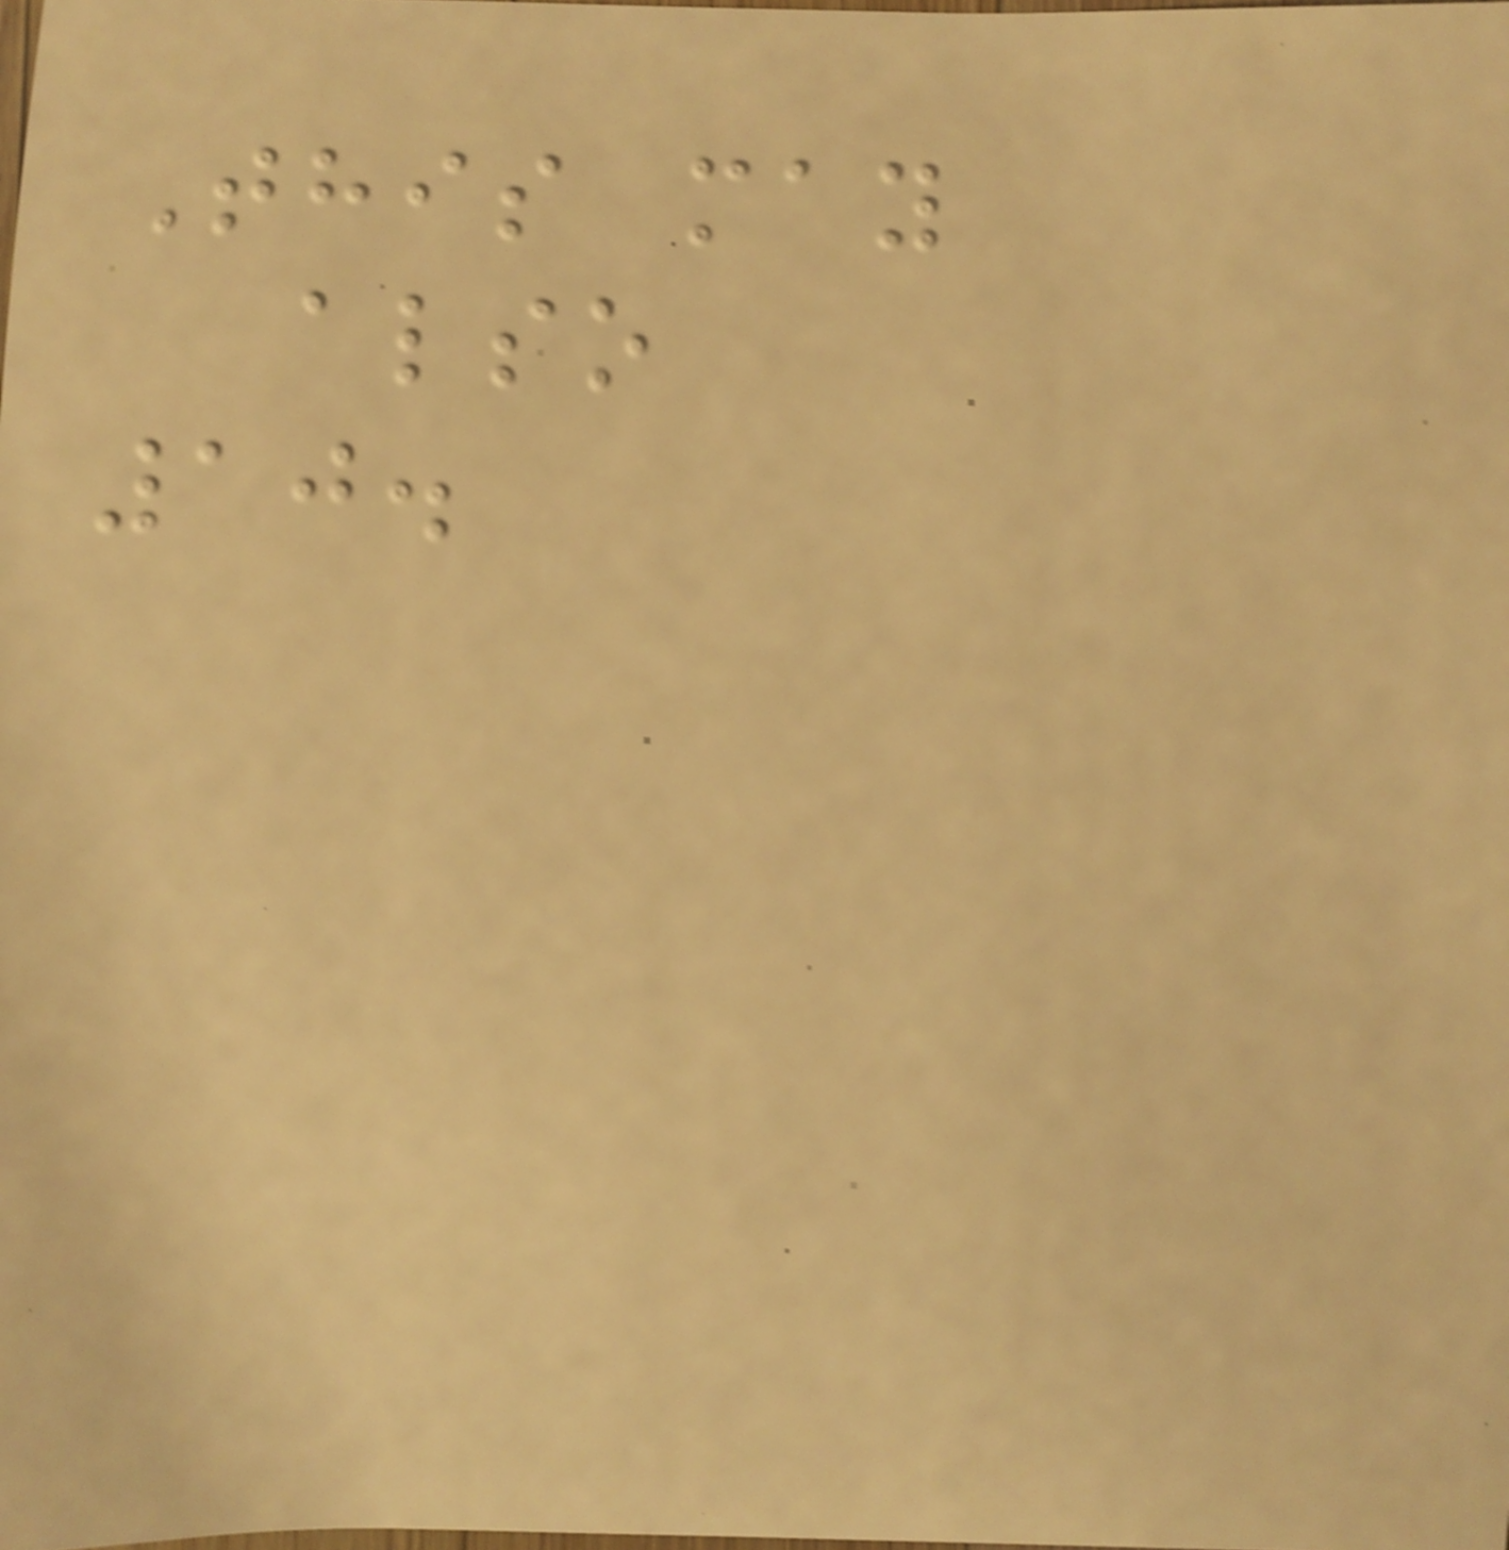This may
also
10.
